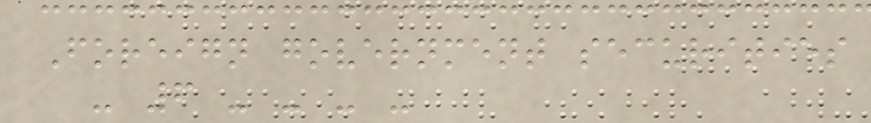Foreign government securities
- 6 - - - -
